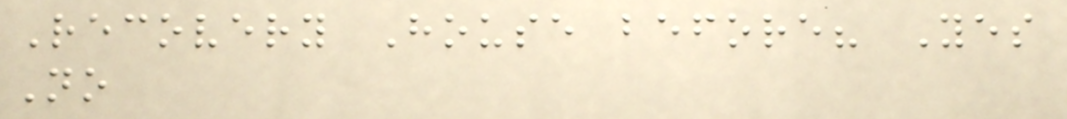Recovery House before? Yes
No
